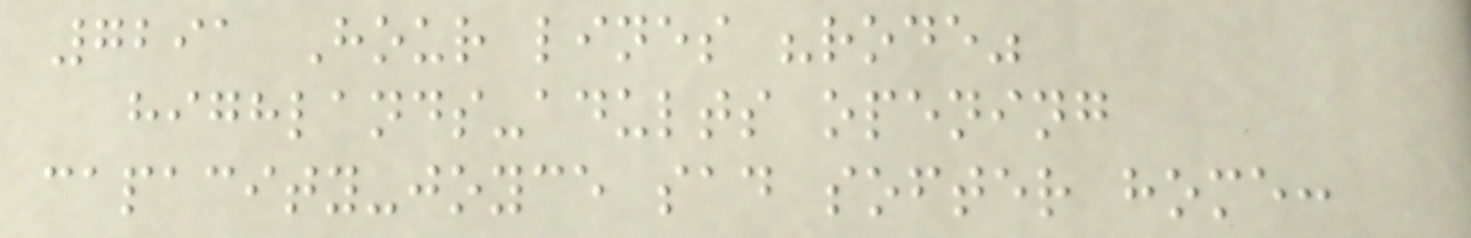7291 Hour lines "rode"
highlands-adults opening
capacity-joyce sad softer home:
